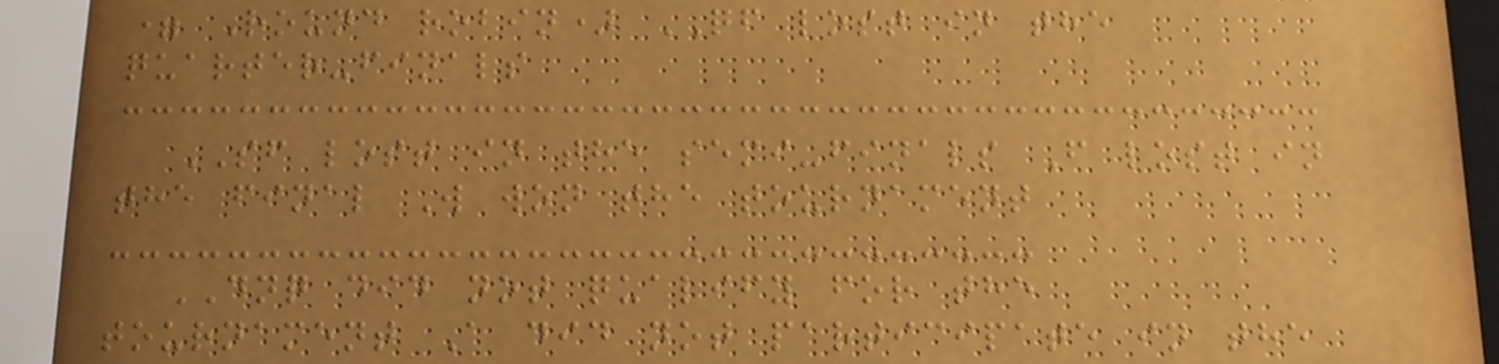= Round robin) QF lost in the
quarter-finals
SF lost in the semi-finals F lost in
the final W won the tournament
DNQ did not qualify for the
tournament A did not participate in the
